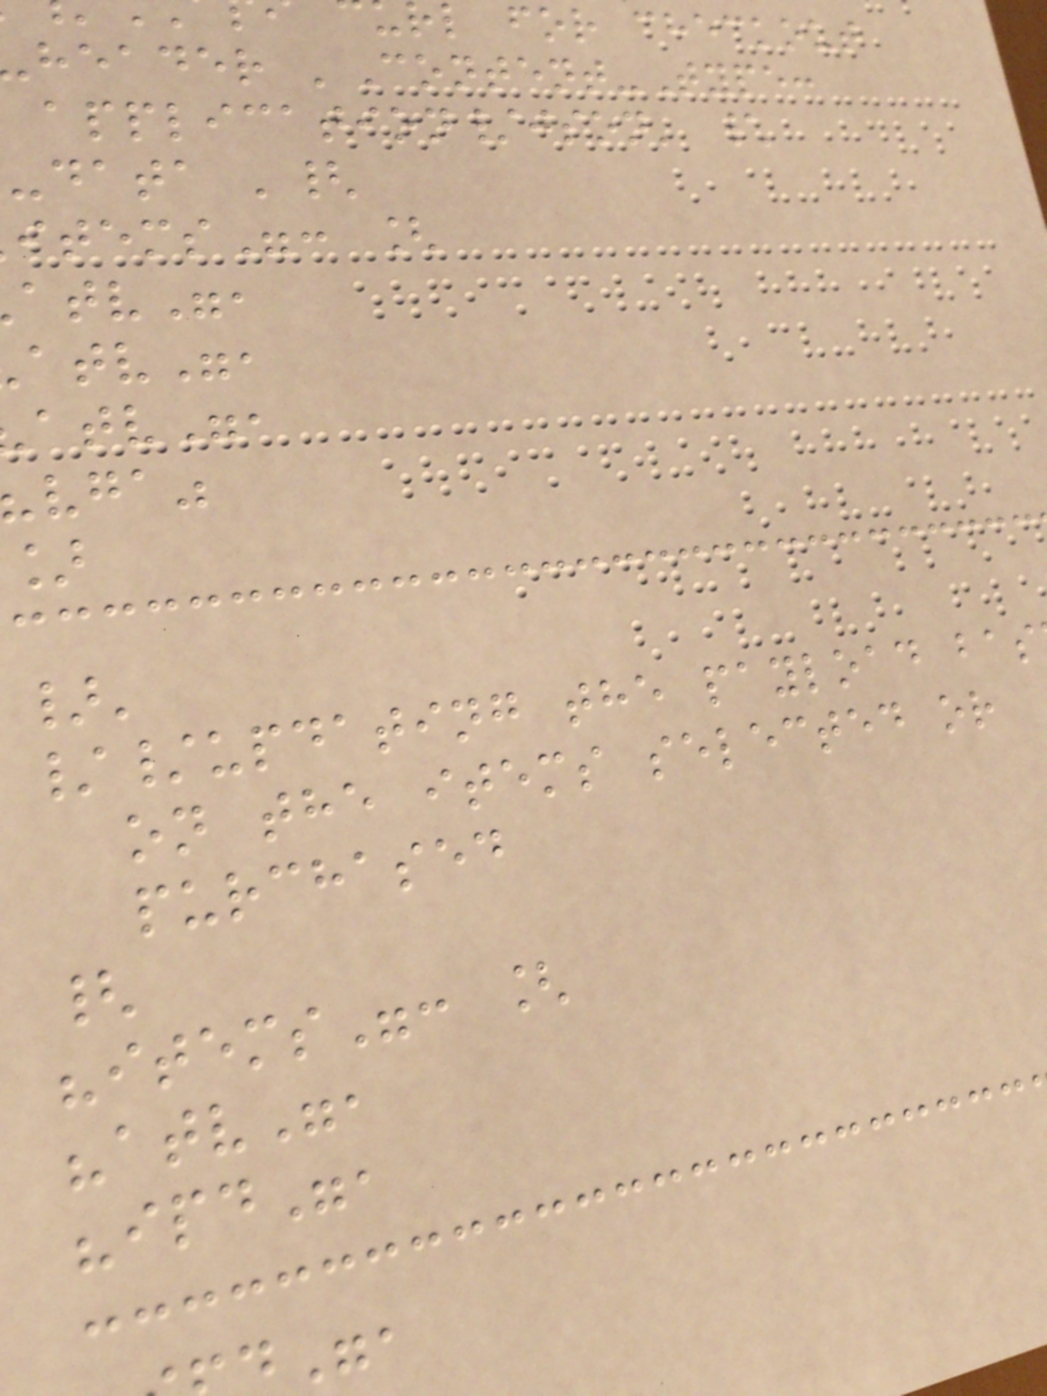l for checkout
header 'Content-Type:
application/json' \
-data '{
items": [
atv",
atv",
atv",
vga"
]
}'
//updating the payload bas
on the items selected or
purchased
{
"items": [
"atv",
"ipd",
